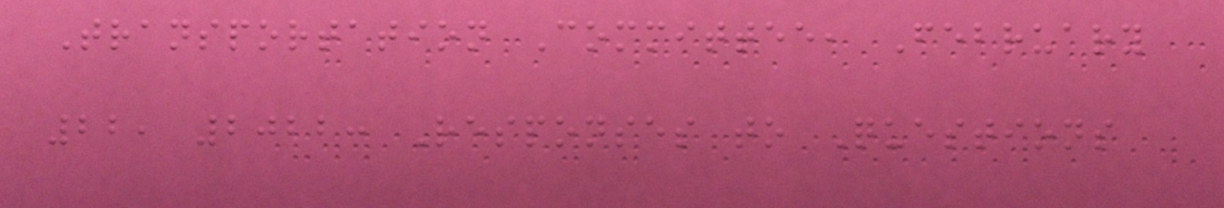Transportation Committee, February
22, 2022: Responses to Questions
